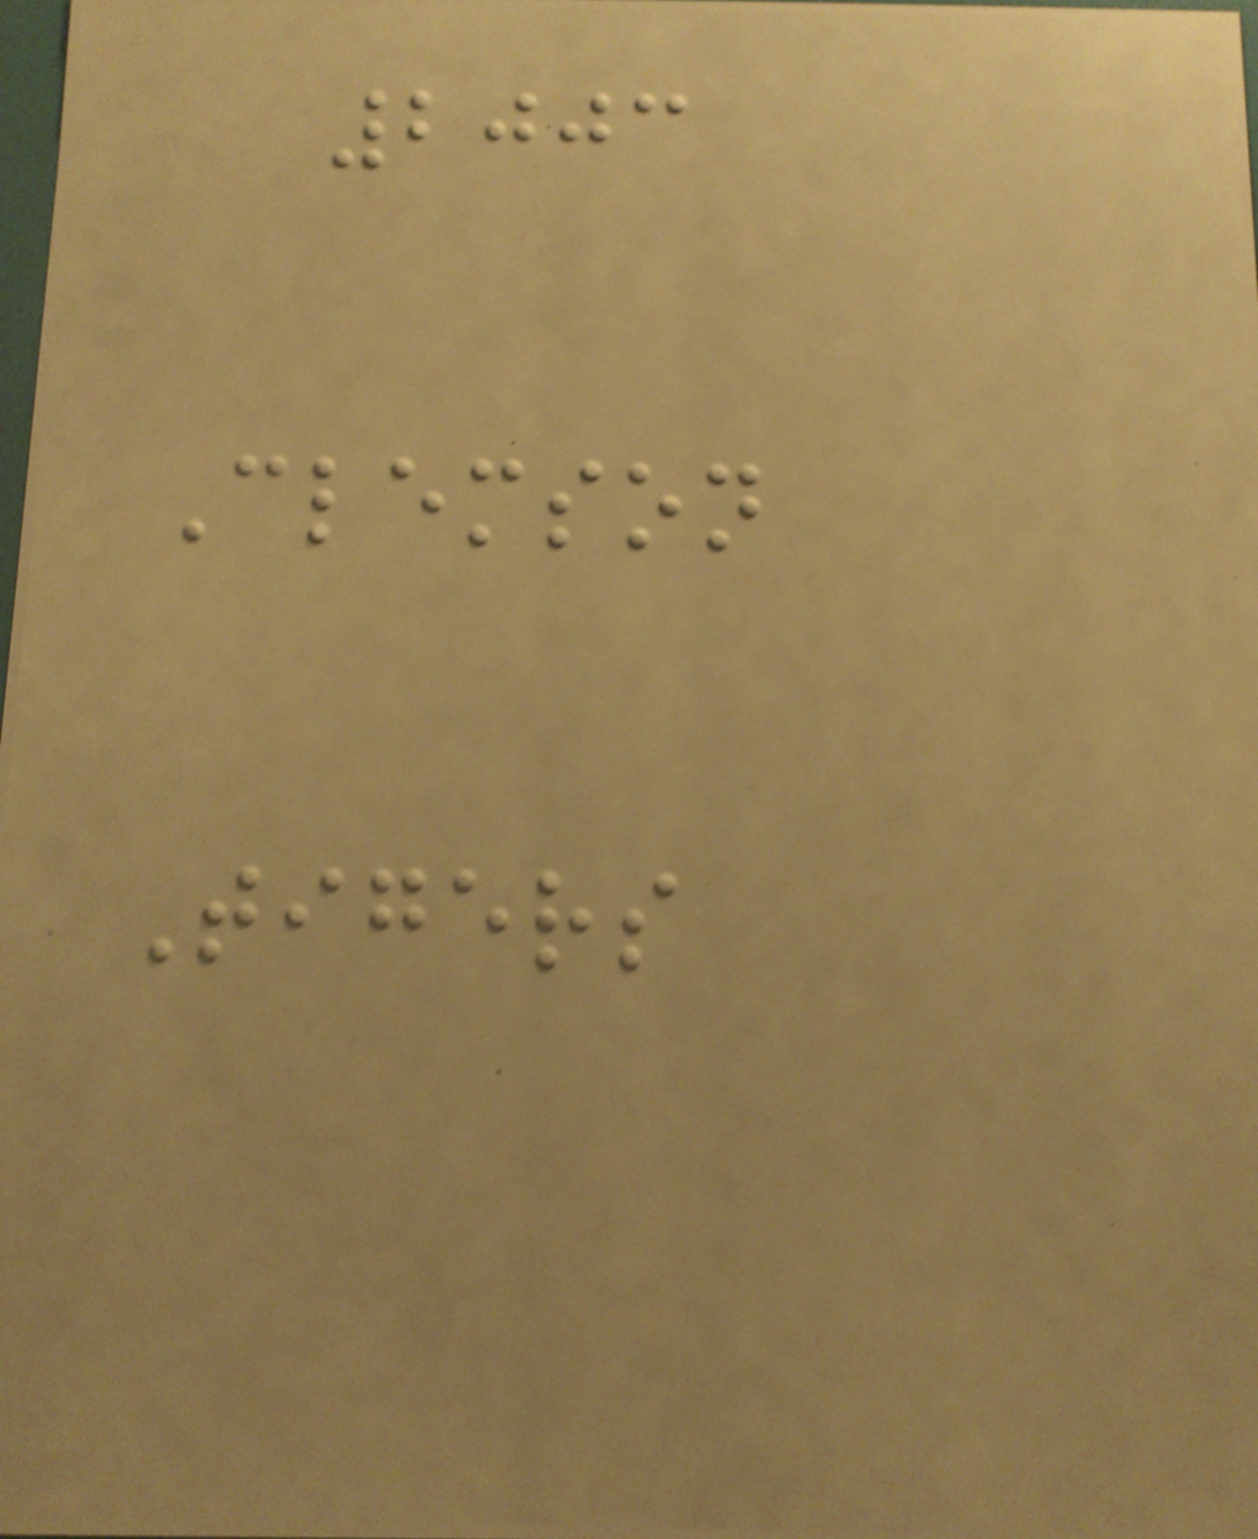2003
Clemson
Tigers
